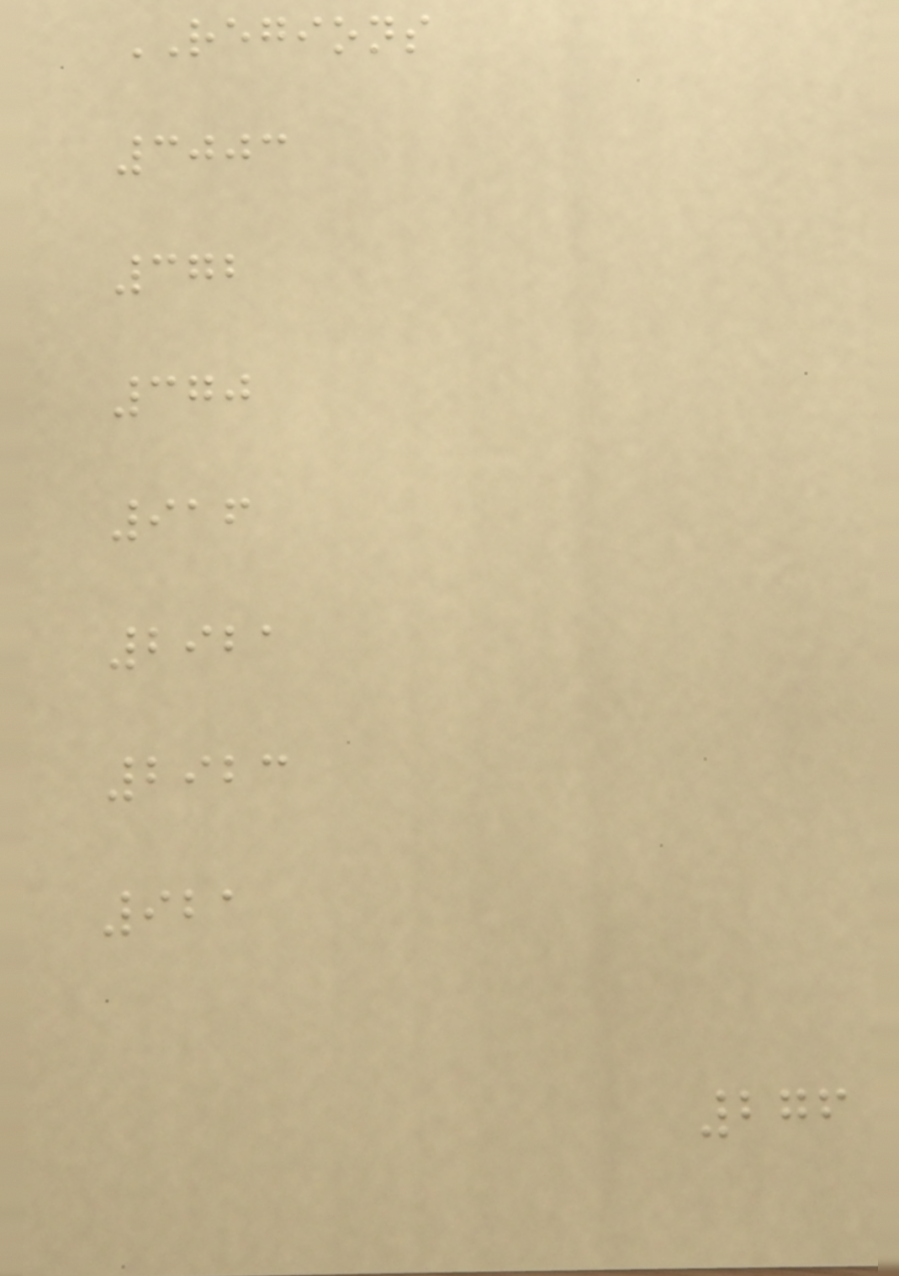REGIONS
3003
372
370
916
2921
2923
921
276
